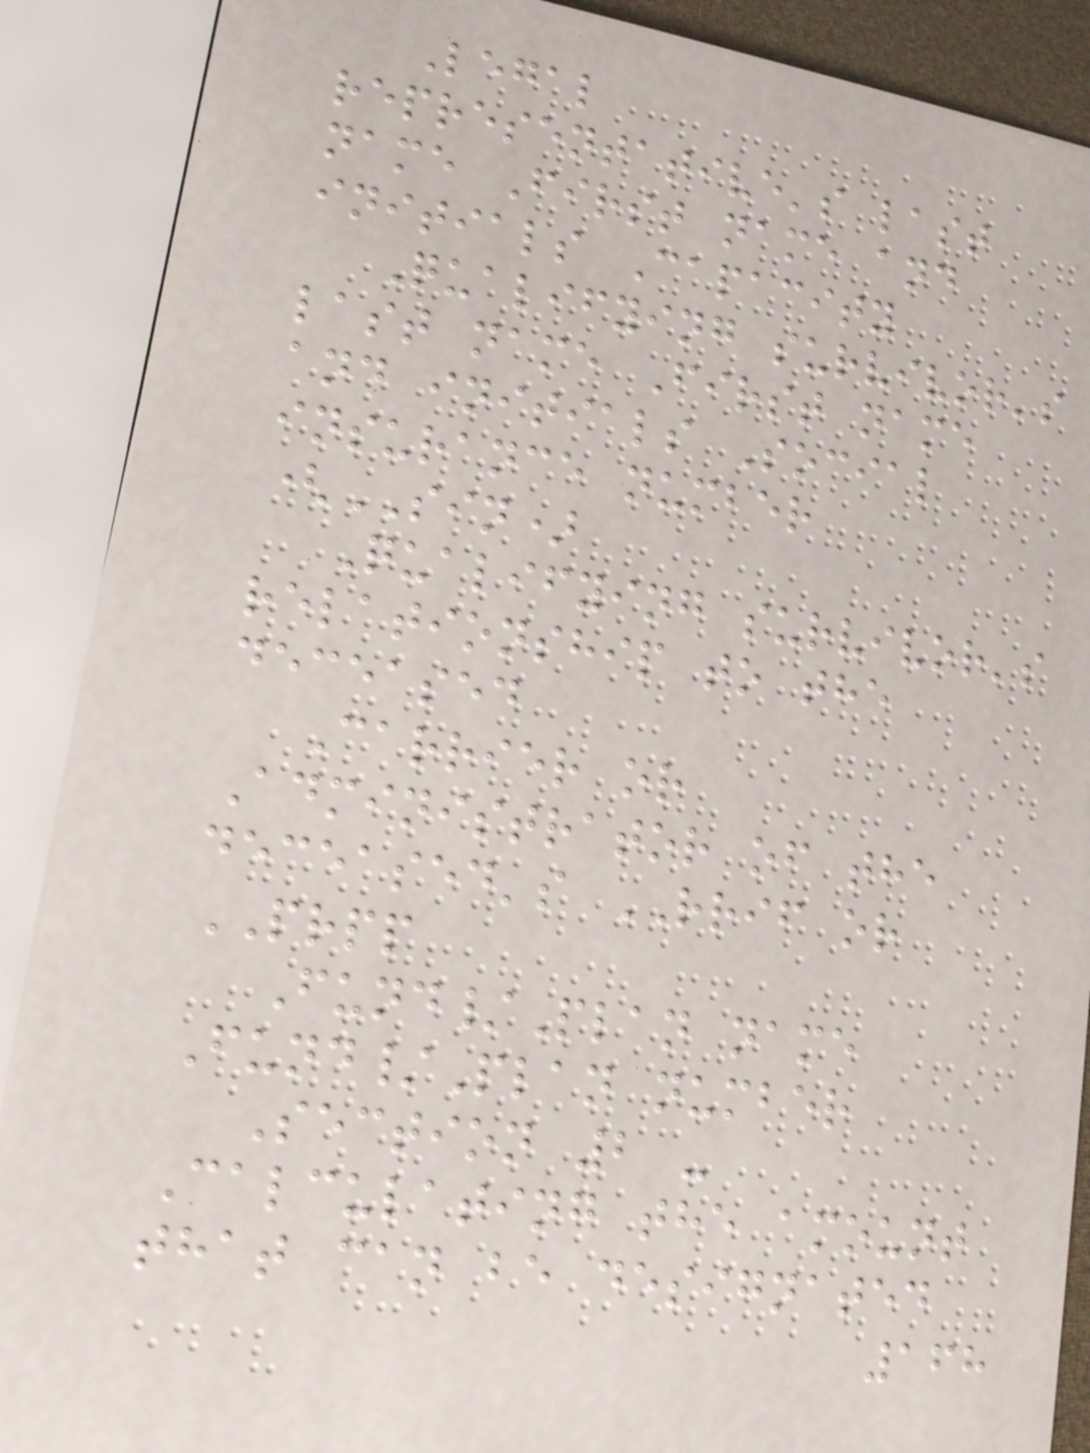Legal
representative's last
name First name and
initials Capacity
Qualifying survivor's
last name First name
and initials Social
insurance number
(SIN)
Qualifying survivor's
relationship to the
deceased
Carrier or
Administrator of the
deceased's RRIF or
PRPP
Fund/Plan name
Fund/Plan number
Section 2 -
Calculating the amount
that can be designated
168
